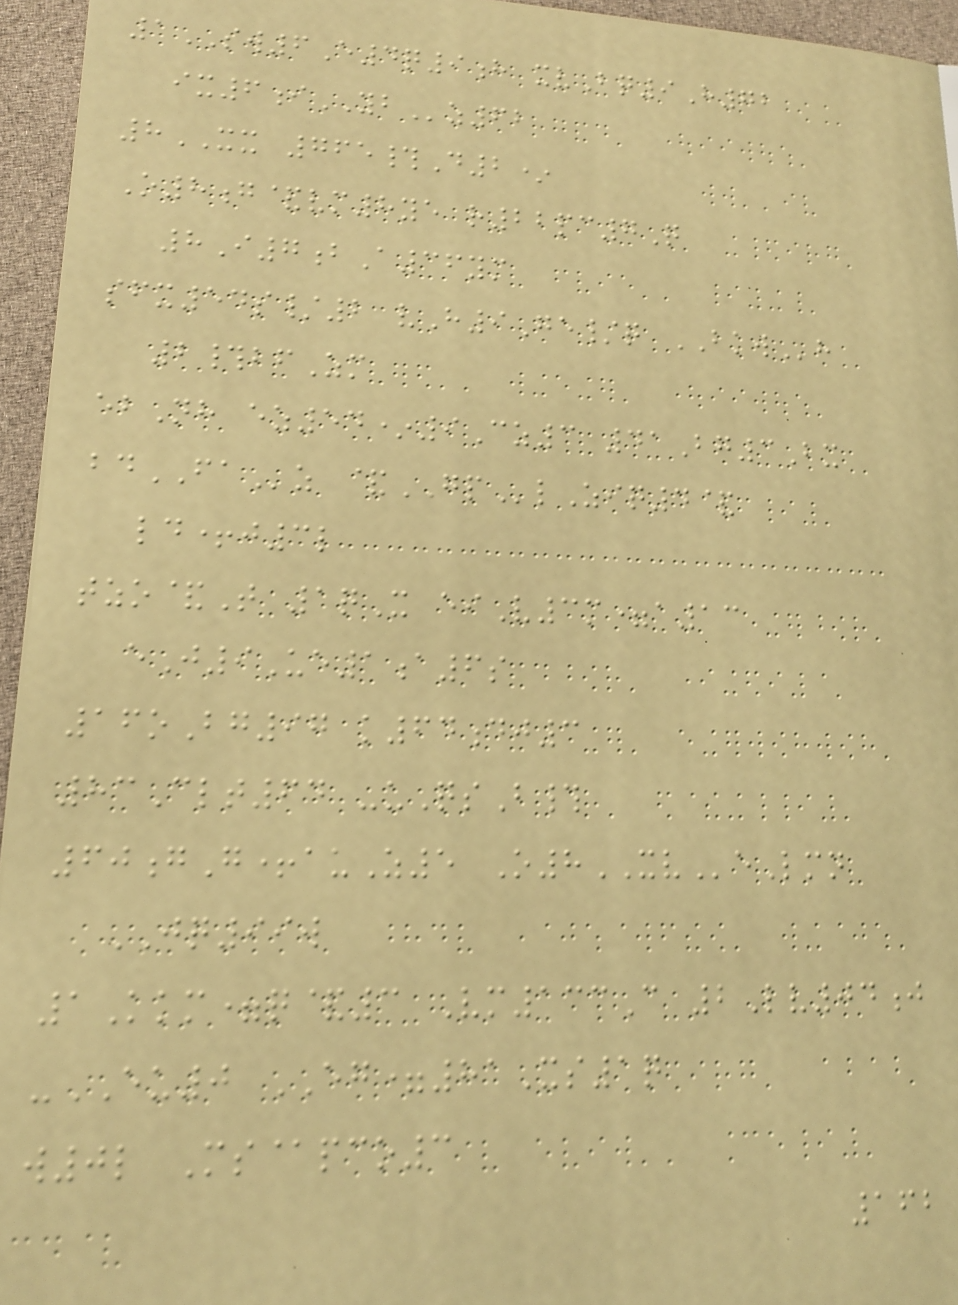1SW6E4q9h xvBq9H72
ix6iYBz62
8XX 765#D2*
O8g&vm8ye r22pc7Q
8I7bA36ym
sfx54s/2 vH9Ge/q BKWh
2#bfZm
ebNh ez54*9Cz3 41Bg3Bx
bdFAz &GPlZiq4&
ld+j3l
tzo&T 1qX eiV3m=a13
eJ9Ue1a6s
16oBg97 k64dj3
83Clt64 -uQsB#
60gG+auZ5 O8XVeLmn
JQ99w
1Kkm=q&3 Vm133C 2Lv04j
-EU0 EG=81Xs1q
w0l Ms@pco3
162
